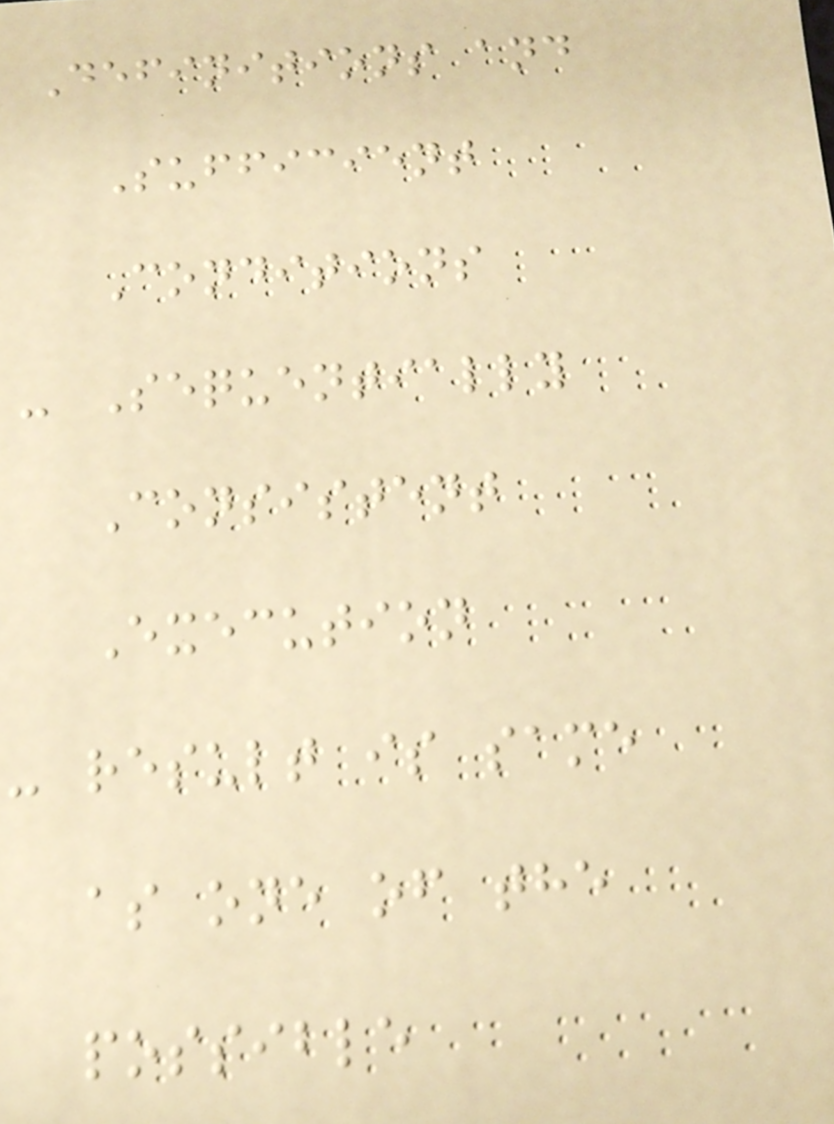Definitions and
Sufficient
Conditions
- Sequentially
Consistent
Execution
- result is same
as one of the
possible
